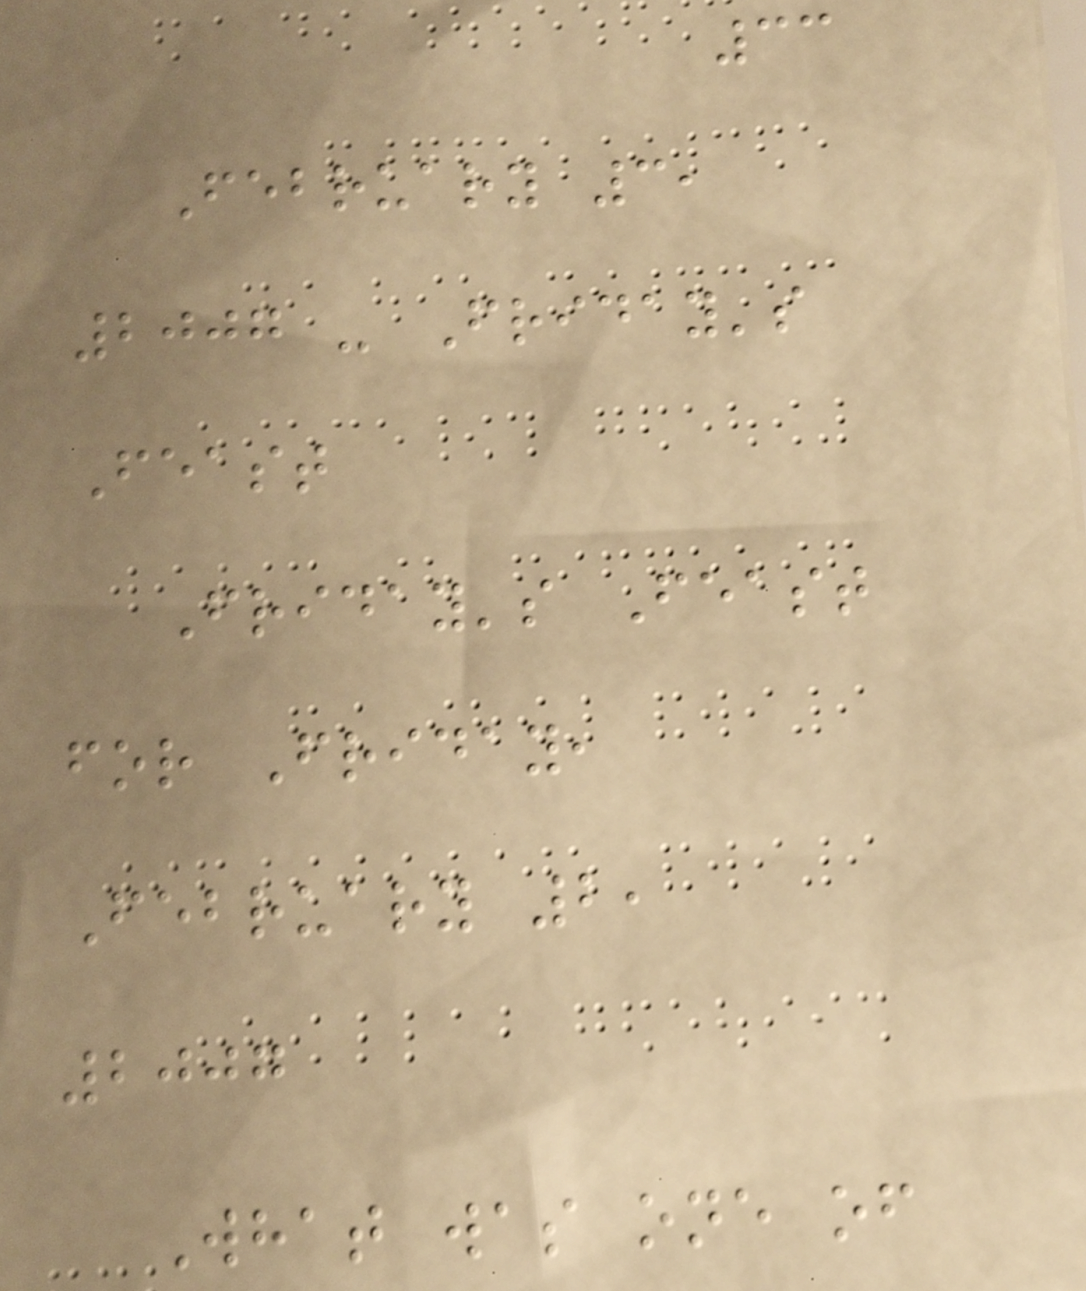33
February 3,
2007 - Friday's
Feast
Friday's Feast
for Friday,
February 2,
2007
What was one of
